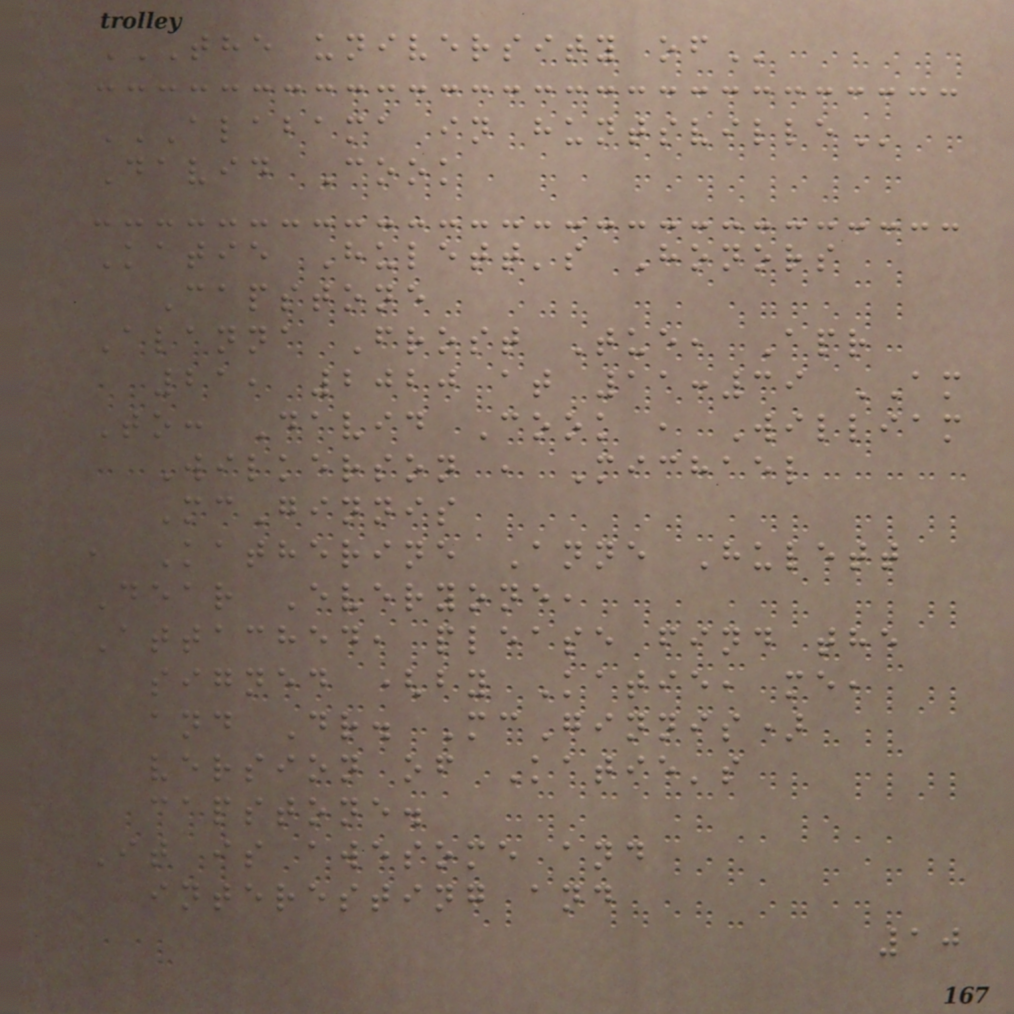THE UNIVERSITY OF
ALABAMA IN HUNTSVILLE
David Cook
Katie Hulett's Honors
Capstone
Alanna Frost Tue, Apr
21, 2020 at 11:39 AM
To: David Cook , William
Wilkerson , Michael
McGinnis
, Katherine Anne Hulett
Dear Everyone,
Attached, please find the
signed (by Katie, me,
and Dr. McGinnis)
version of Katie's
capstone.
It is awesome and
interesting and
10
